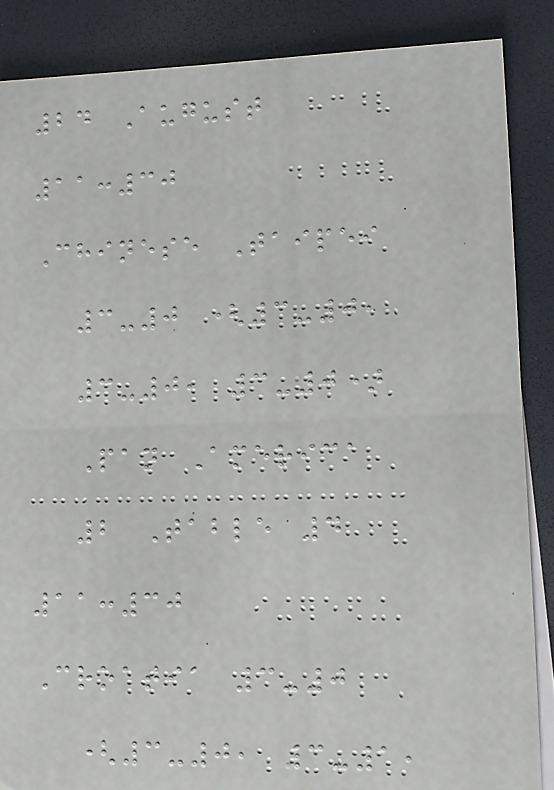24 August
11:30
Chinese Taipei
3-0 (3-0,
3-0, 3-0)
Pan America
2 Table 4
11:30
Croatia 3-0
(3-0, 3-1,
